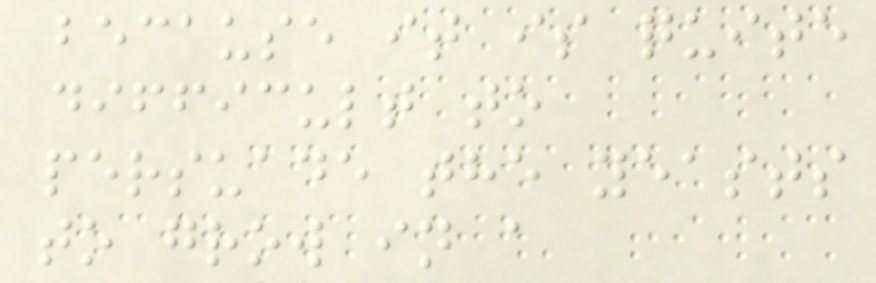because it is quite
difficult to
persuade the yeasts
to grow in a
